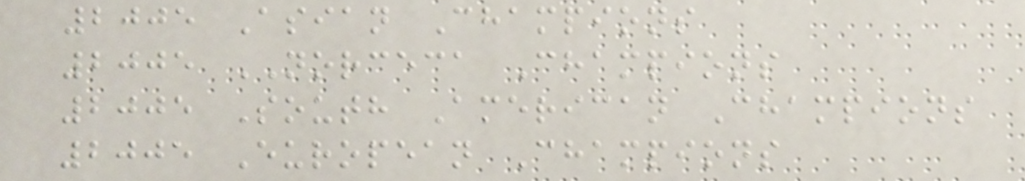2005 Asian Champions
2005 NORCECA Champions
2005 South American Champions
2005 European Champions
